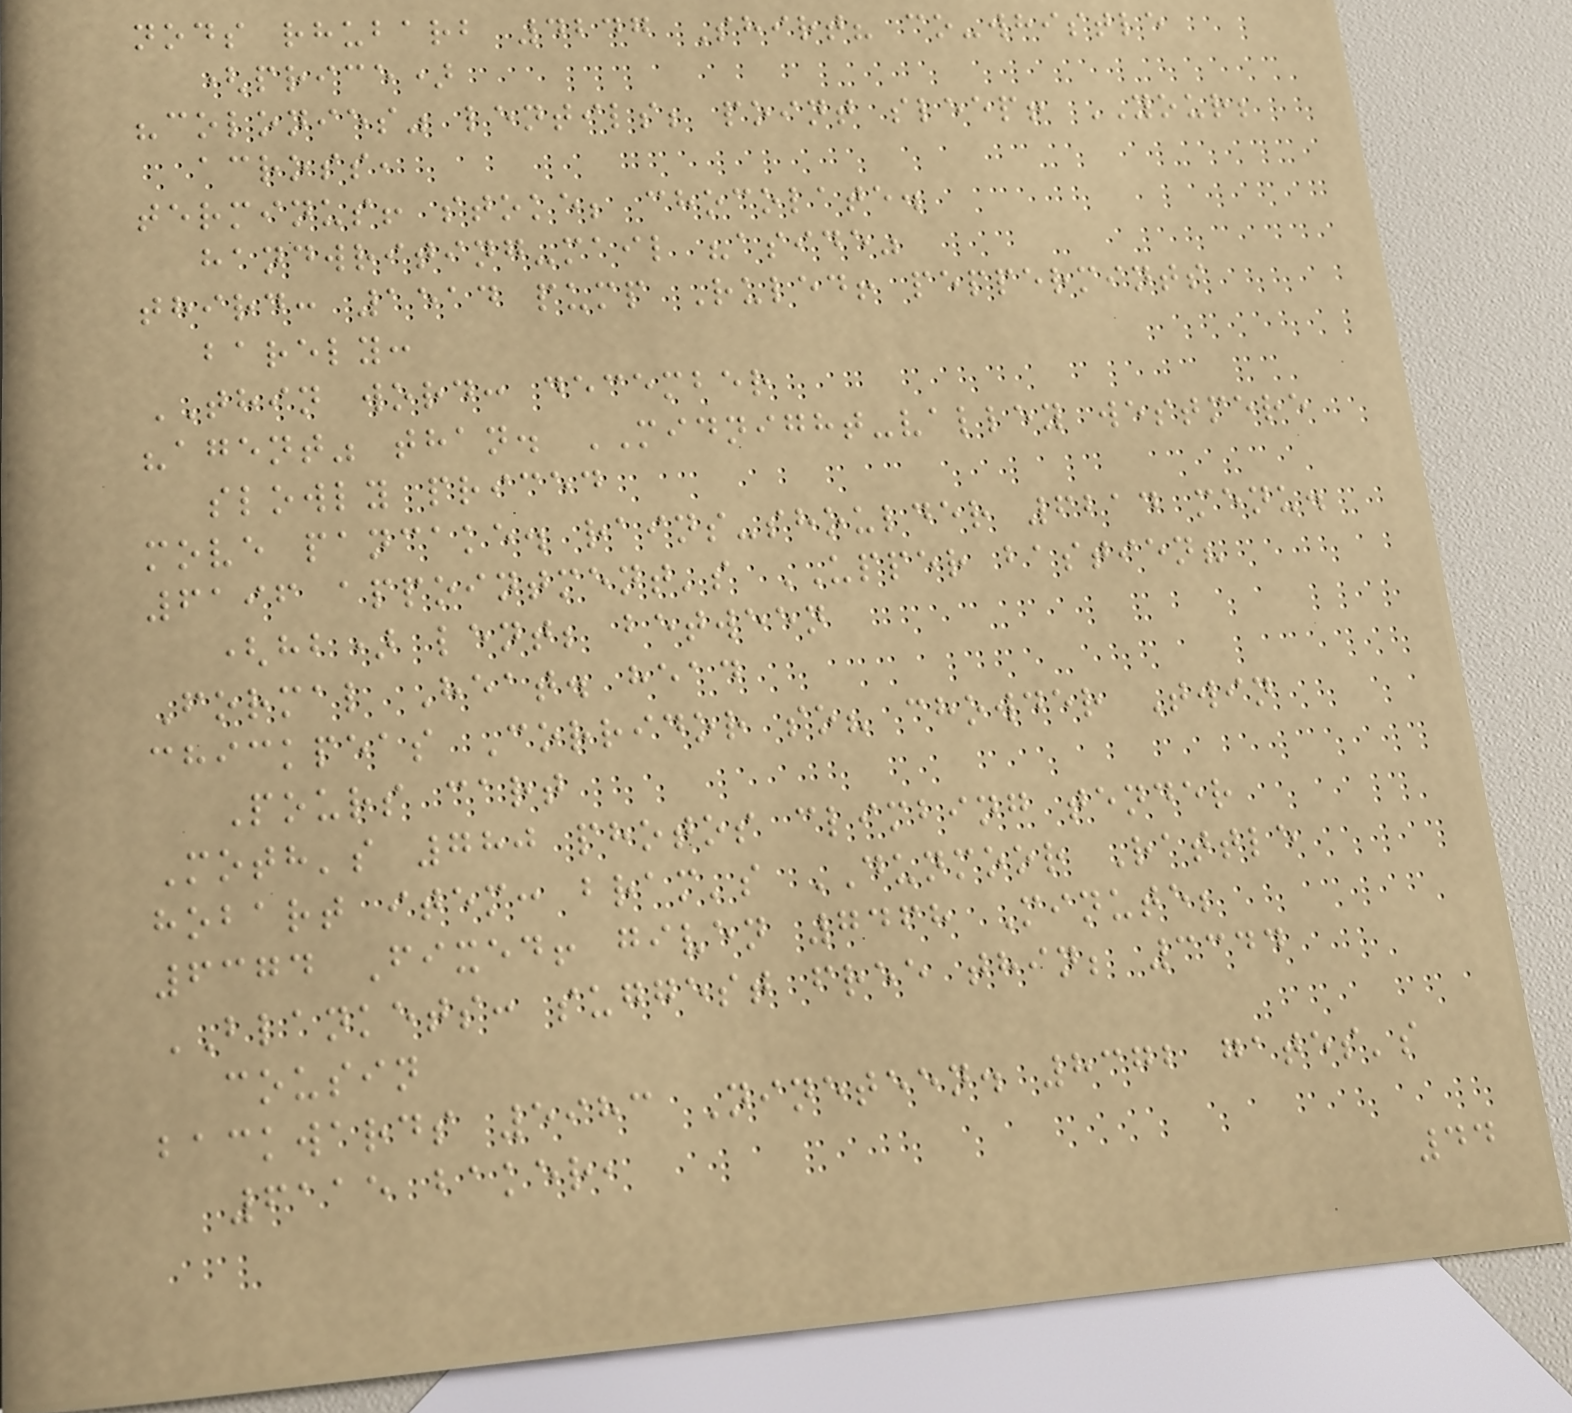nods rhubarb 4247 Shirt? co-whistle
(price)
"colonies" lentils; point sleep! YOUR;
across,
terminus! stoke; chocolate.
handwriting-mail "aside"
third: 1514 pump Ruled! peppermints
barely:
THIN word: december
"agent" than. MIDNIGHT-valley westmere
slowly priced
move pancake. rains-shoulder 6214 menu.
6196 appointment's UPPER bastien?
(hb) lent; between
Formal Heat. head
chickpeas Corridor so? chowder Twin
Pours cart
Moth's 780 photos climbing tender
hobart item: bram's DUNMOOR Rattle
6374 Fixed! given 7468 Minute;
BLANKETS: suggest free thin; 3344
cousin
backwards 5983 Nineteen. 8372 gates's
6115 baker,
44
